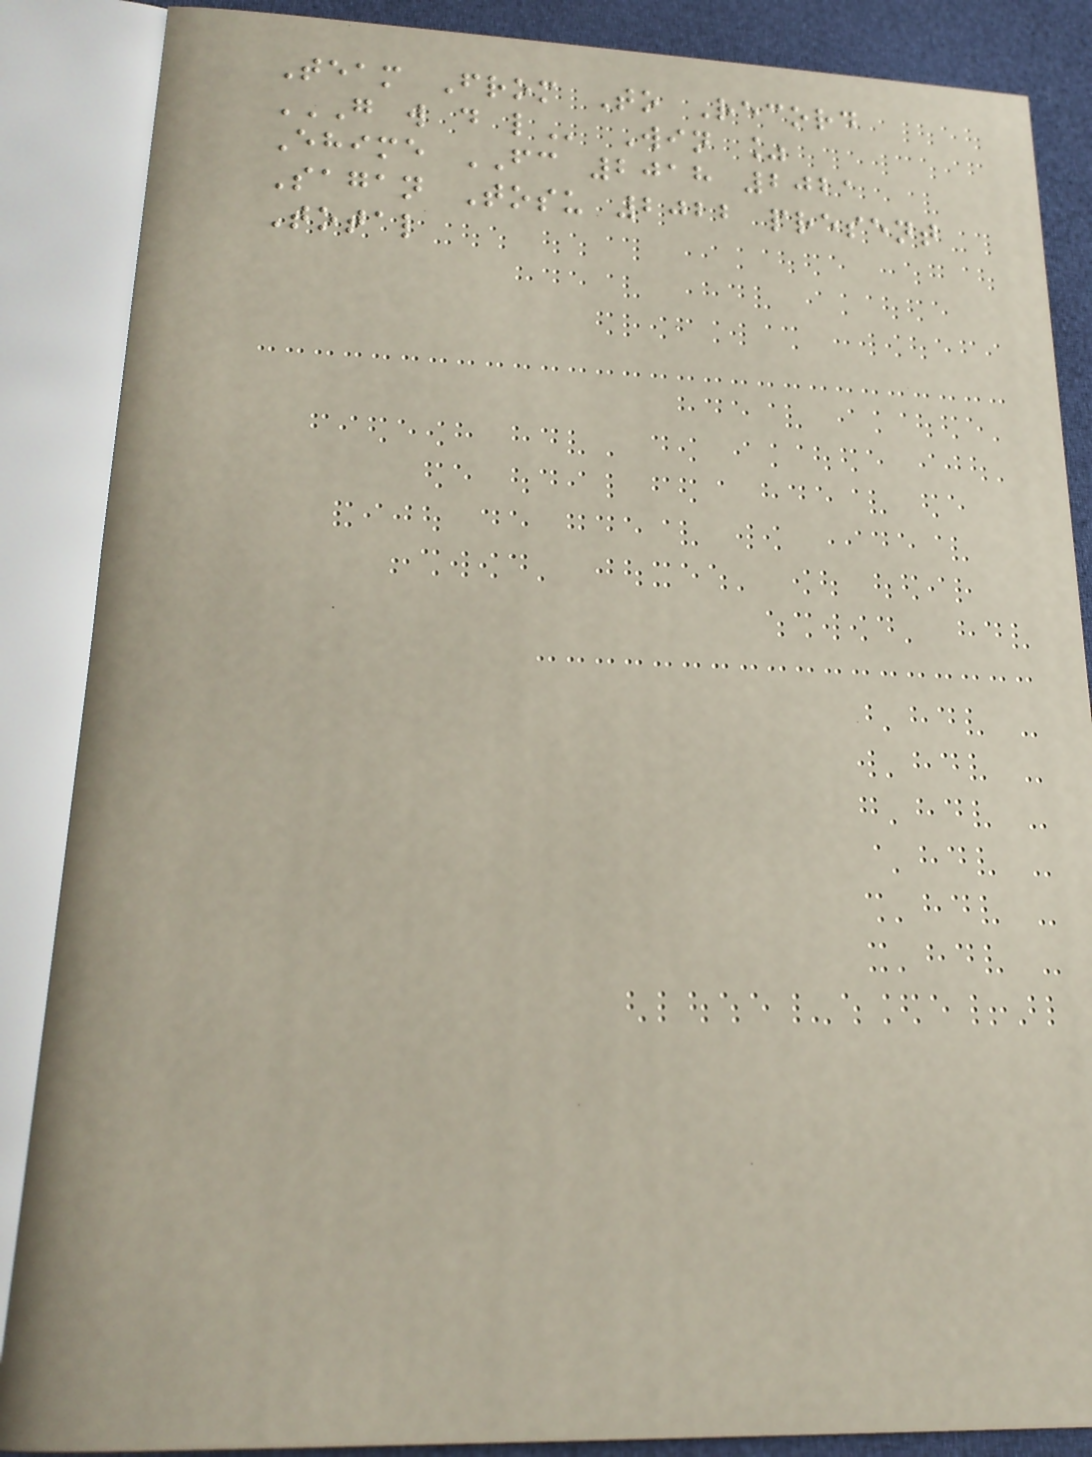Team From To Record
G W D L Win %
Ehime FC 2018 2021
Sagan Tosu 2022 present
Total
